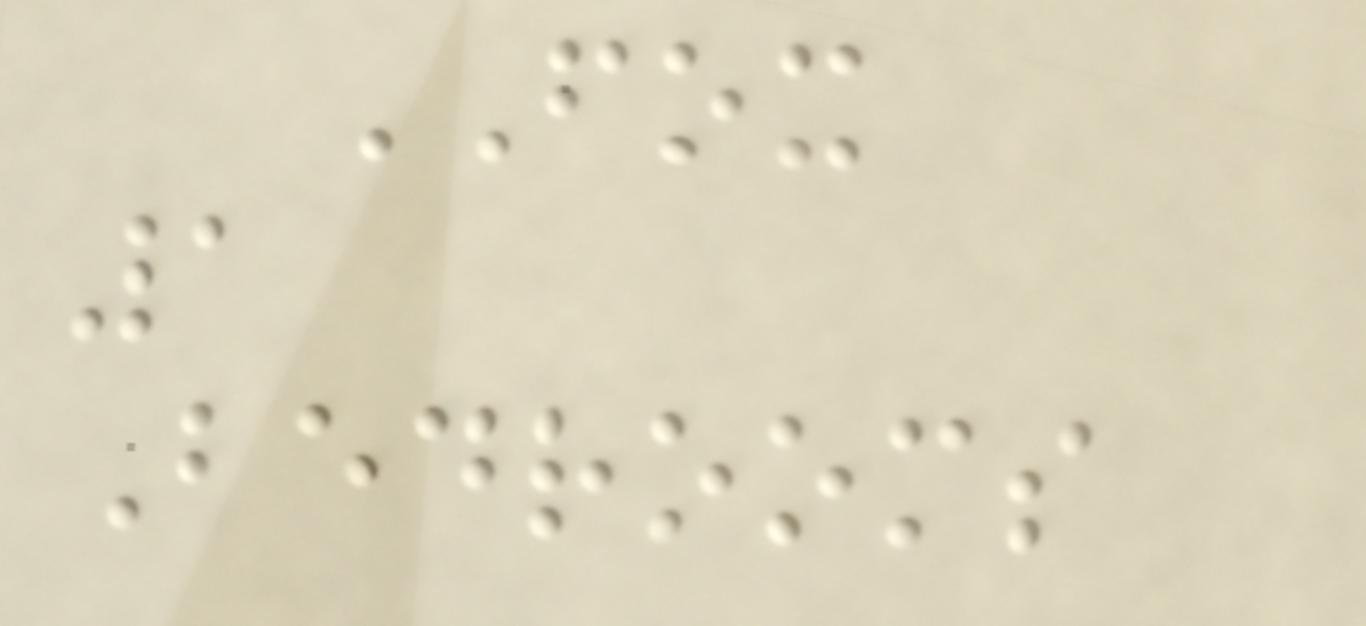FOX
1
Bedrooms
